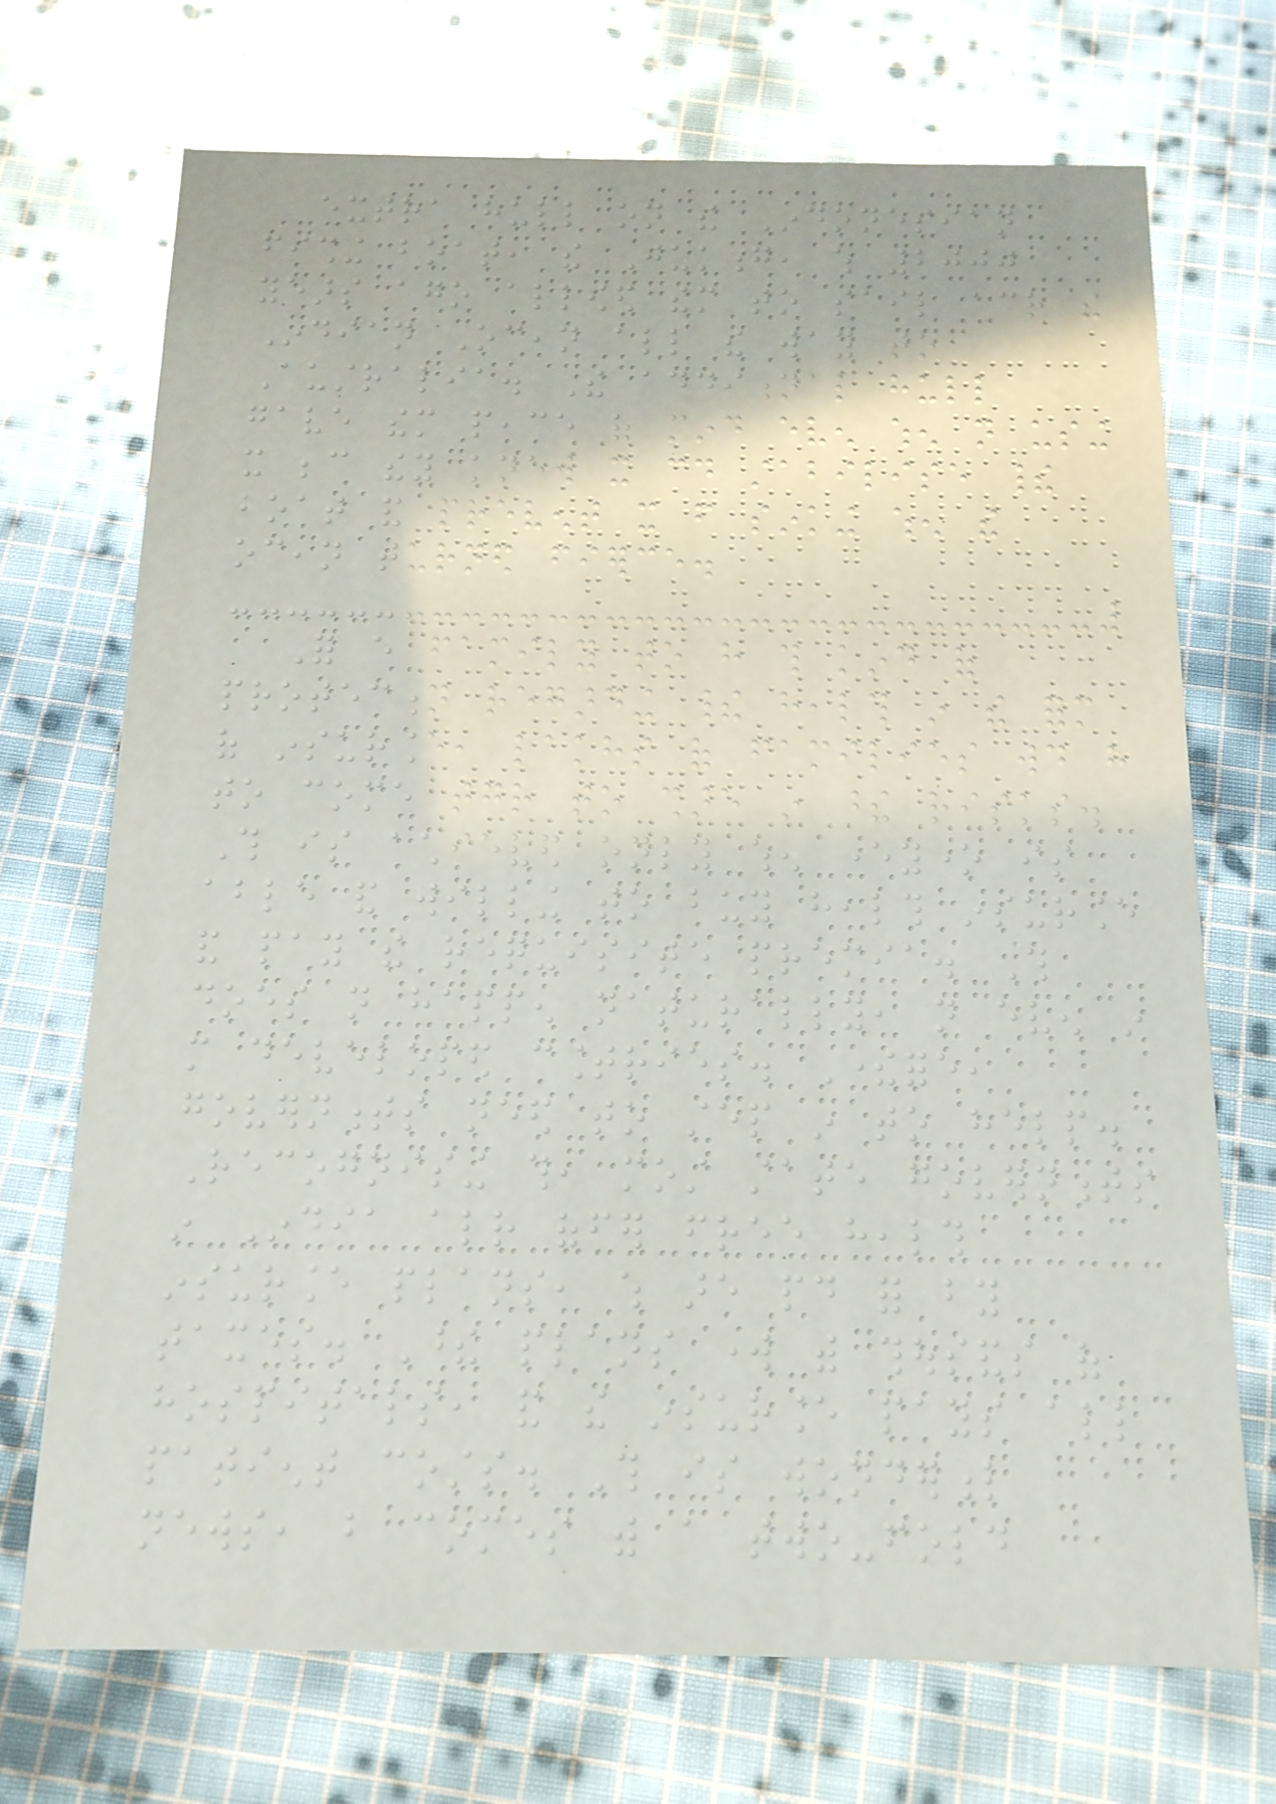extra hull on the Indonesian
fishing boat, the Jukong, which 2000
years ago allowed them to sail across the
Indian Ocean all the way to
Australia. The additional hull
gave them peace of mind even when not using
it because they knew it could stabilise their
boat and prevent it from sinking when the
ocean turned fierce.
For every family to have this kind of
protection regarding their health in the form
of insurance, lakhs of families would have
to come together to share in these risks.
This is achieved only when everyone is
able and willing to buy health insurance
and pay the requisite premia. This
does not happen naturally, not even in
more developed countries. Therefore,
governments need to step in to help.
Recognising this, most state governments
in India already offer free health
insurance plans, which are paid for by
taxes. These plans work with thousands of
hospitals, and the insurance pays all
patient costs. This is wonderful
news, but comes with a two-fold
